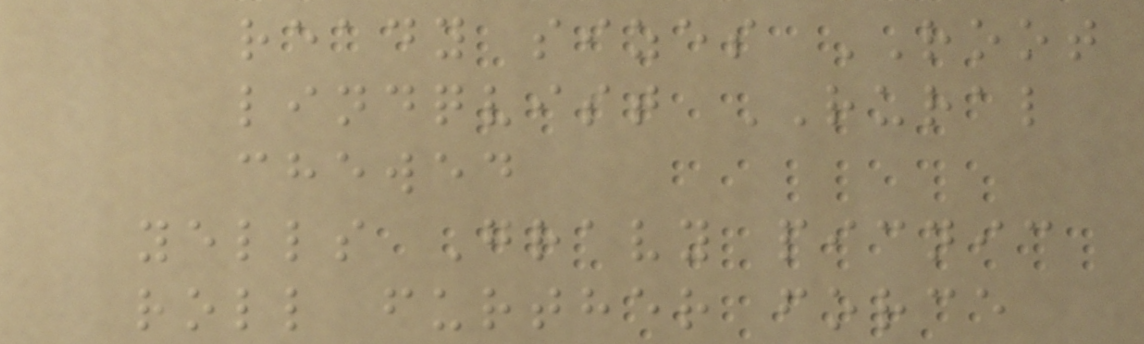ready sizes ROOT
lindqvist RURAL
chewed
yells Gravy picnic
roll further force
